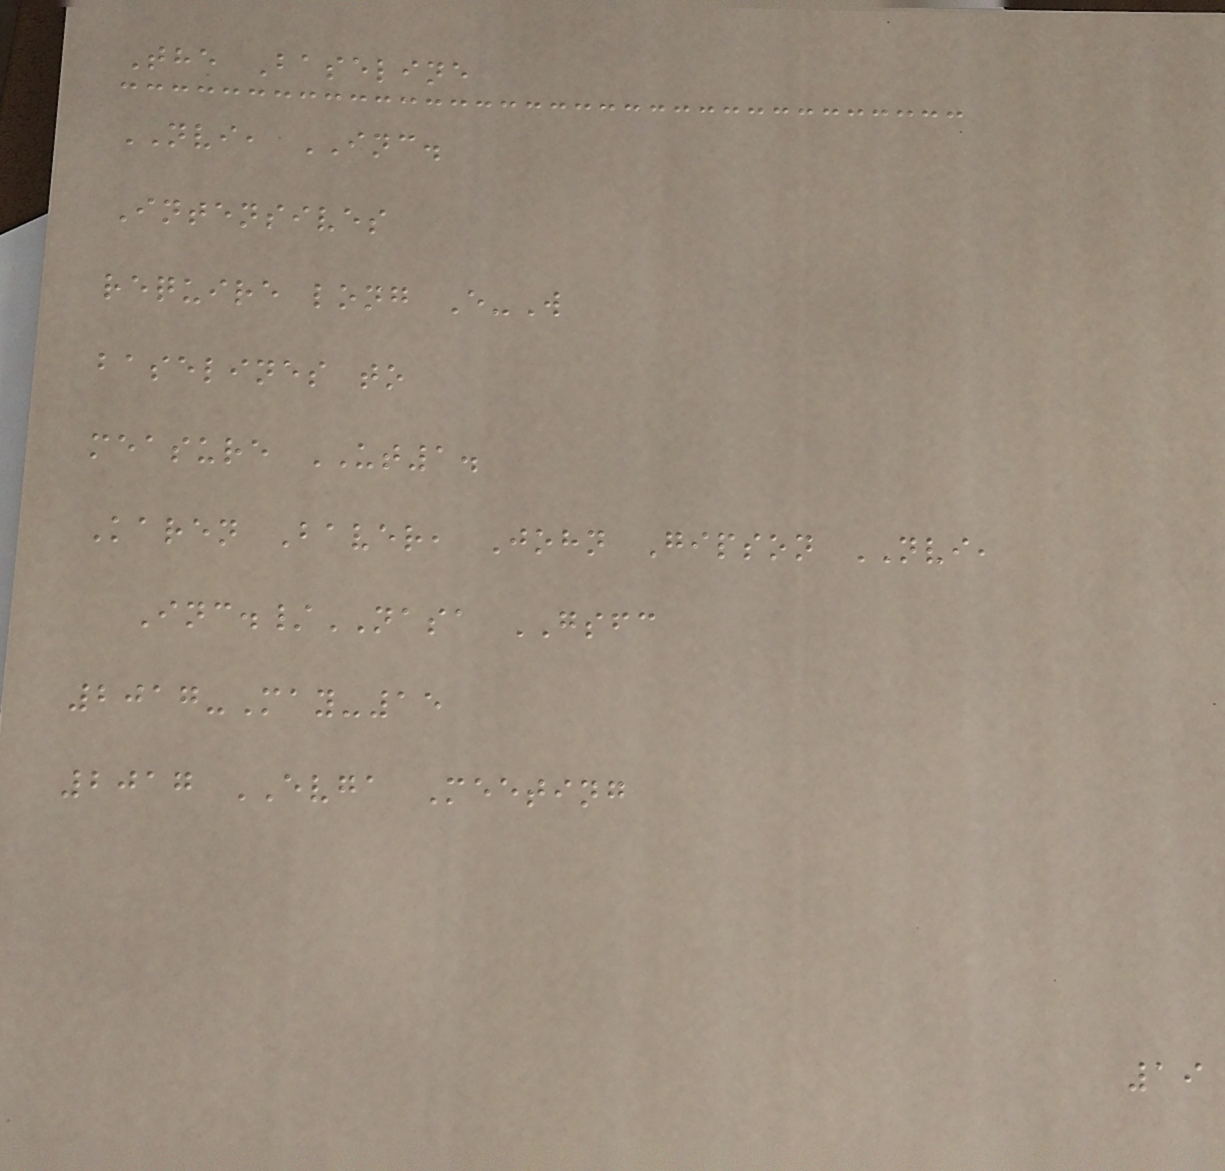The Baseline
NVI, INC.
Intensives
require long E-W
baselines to
measure UT1.
Karen Baver, John Gipson NVI,
Inc./NASA GSFC
2017-May-15
2017 EVGA Meeting
19
